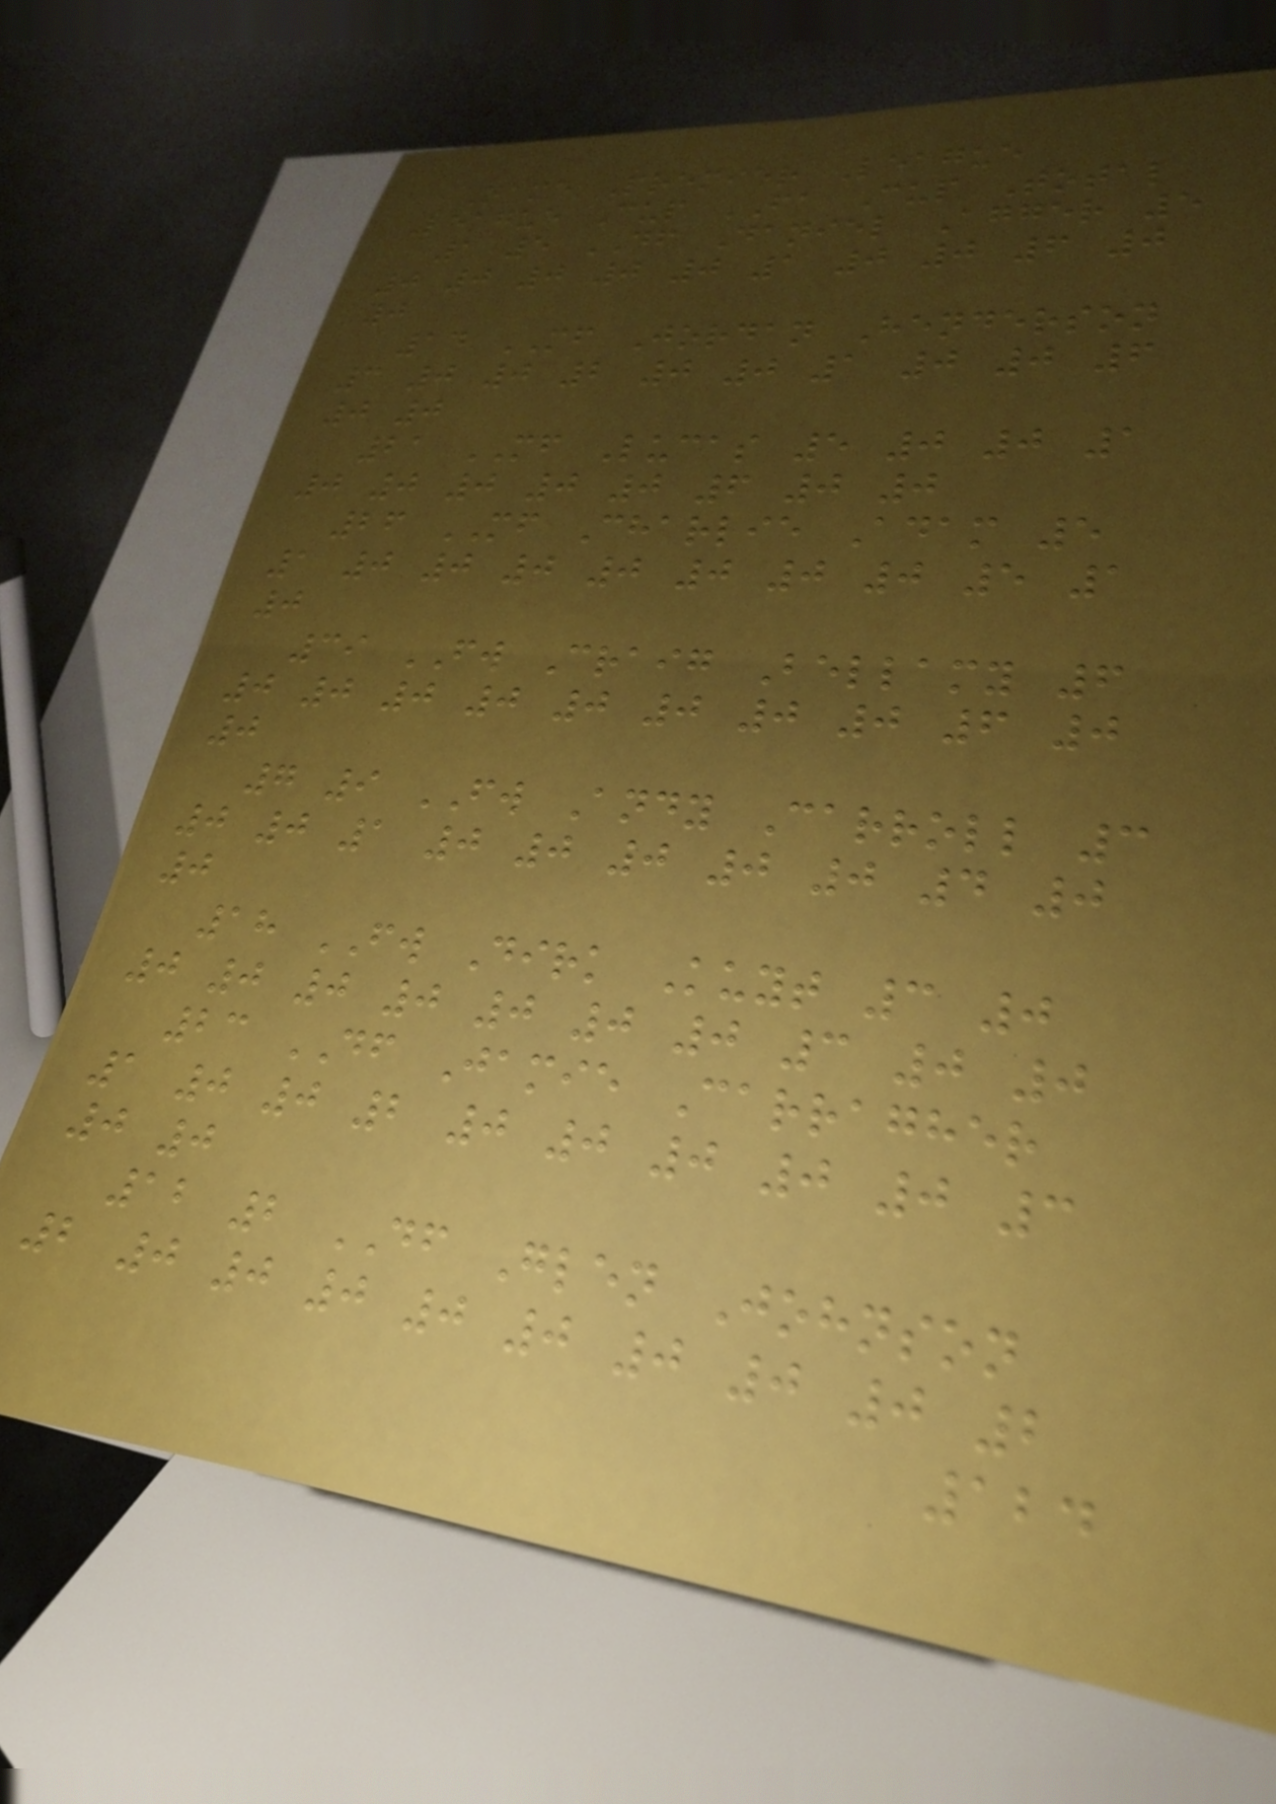Name Premier League
League Cup FA Cup Total
1 5 DF Daniel Agger 5
0 0 0 0 0 1 0 0 6 0
0
14 MF Jordan Henderson
3 0 0 2 0 0 1 0 0 6
0 0
21 MF Lucas 5 0 0 1
0 0 0 0 0 6 0 0
26 MF Charlie Adam 5
1 0 0 0 0 0 0 0 5 1
0
39 FW Craig Bellamy 6
0 0 0 0 0 0 0 0 6 0
0
7 9 FW Andy Carroll 3
0 0 1 0 0 0 0 0 4 0
0
18 FW Dirk Kuyt 3 0
0 0 0 0 0 0 0 3 0 0
23 DF Jamie Carragher
1 0 0 2 0 0 0 0 0 3
0 0
12 2 DF Glen Johnson
2 0 0 0 0 0 0 0 0 2
124
